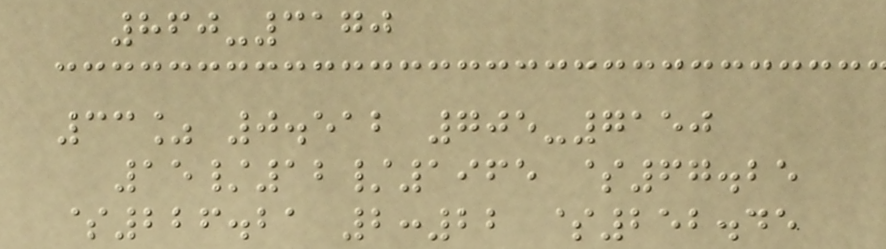860-3170
33% 0.512 705-7150
15/12/1965 $67.25
$226.21 2:22 $252.45
